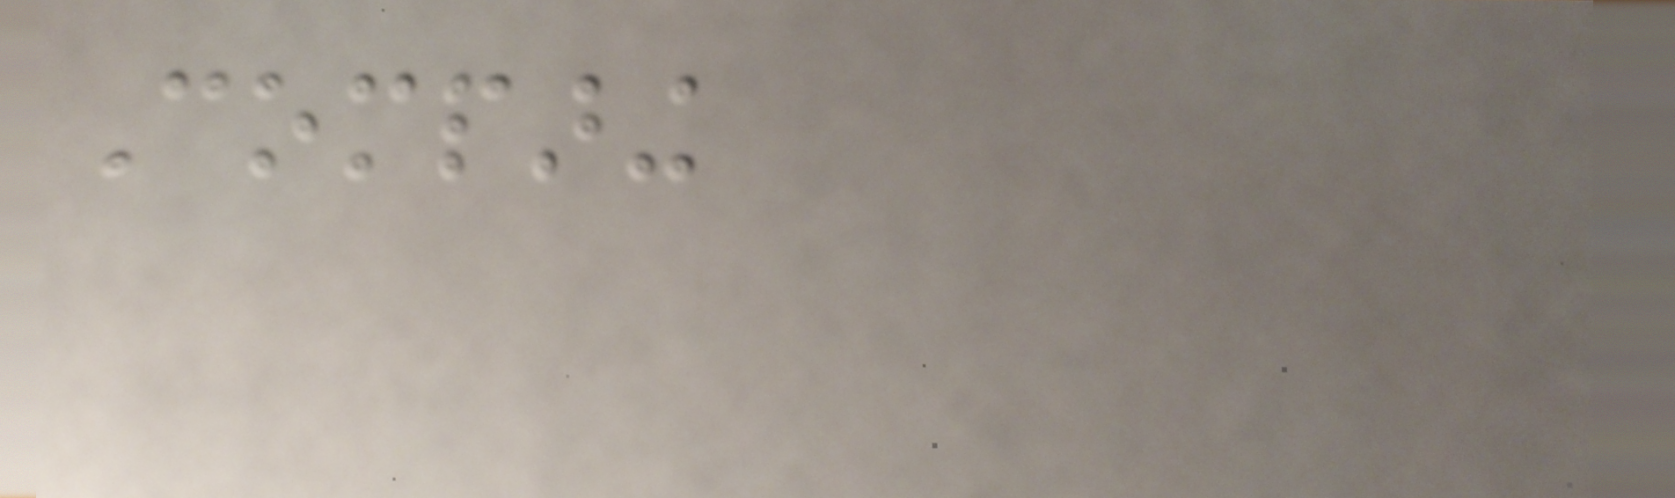Comparing
